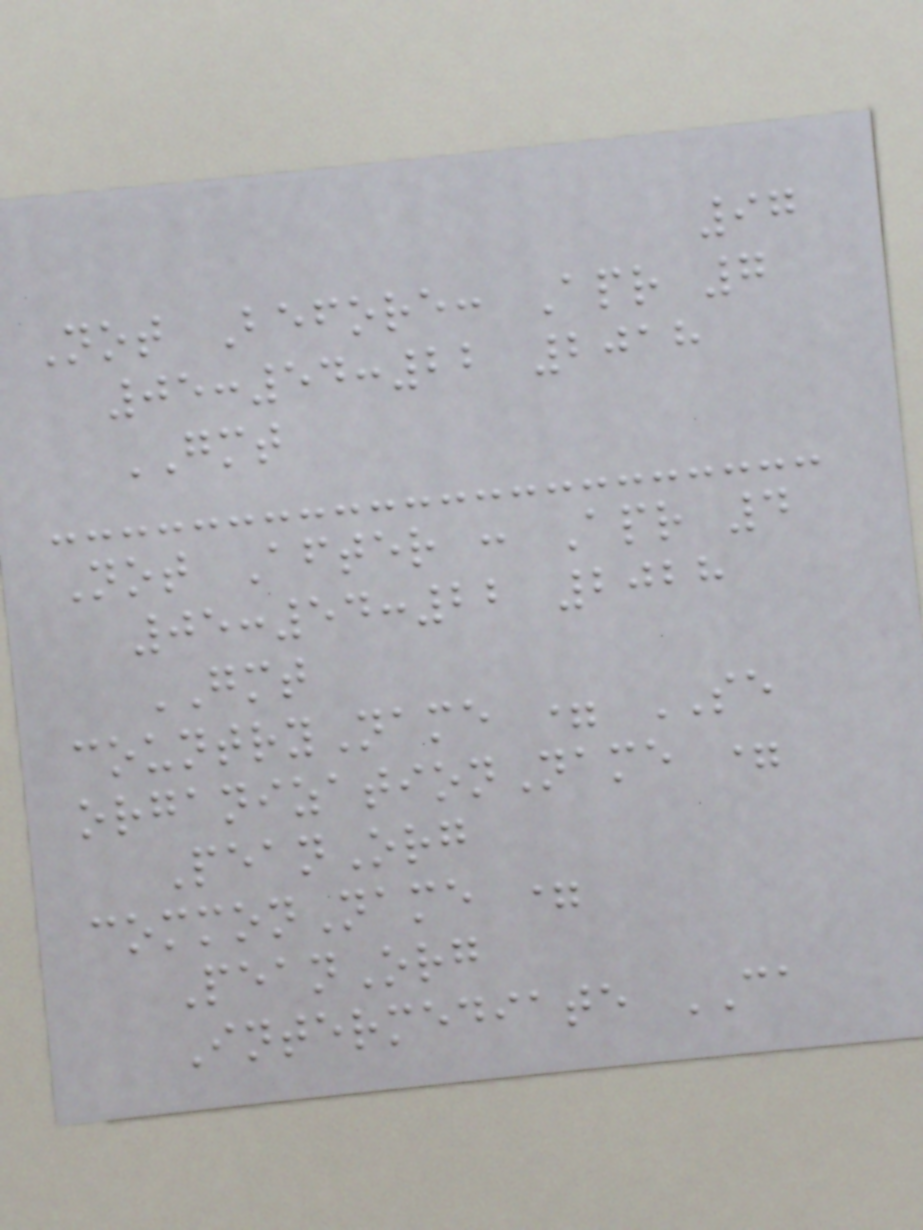97
Not Before: Apr 7
05:54:22 2018
GMT
Not After : Apr 4
05:54:22 2028
GMT
countryName = SE
organizationName =
PeanOrg
commonName =
PeanOrg
Intermediate CA
